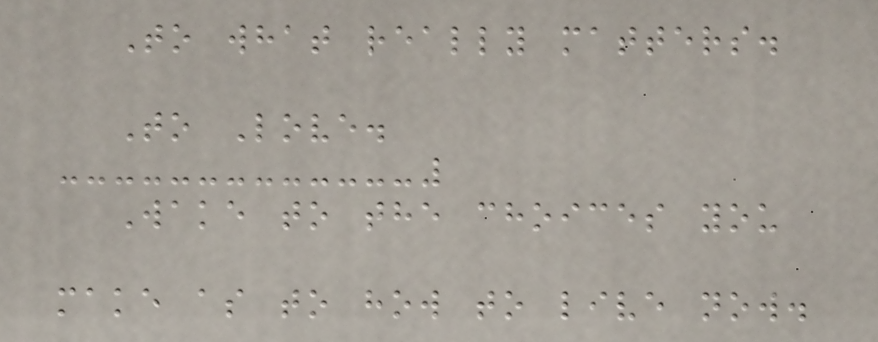To what really matters.
To Love.
Wake to the choices you
make as to how to live now.
